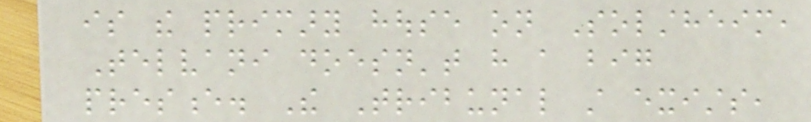is the primary house on Solstheim,
Telvani doesn't have a big
presence. The Tribunal still exists,
